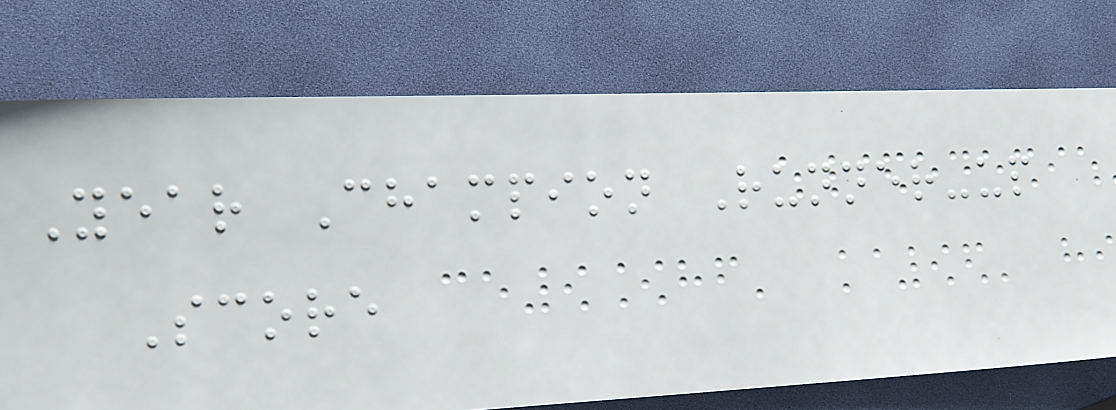Year Champion Runner-up
Score
